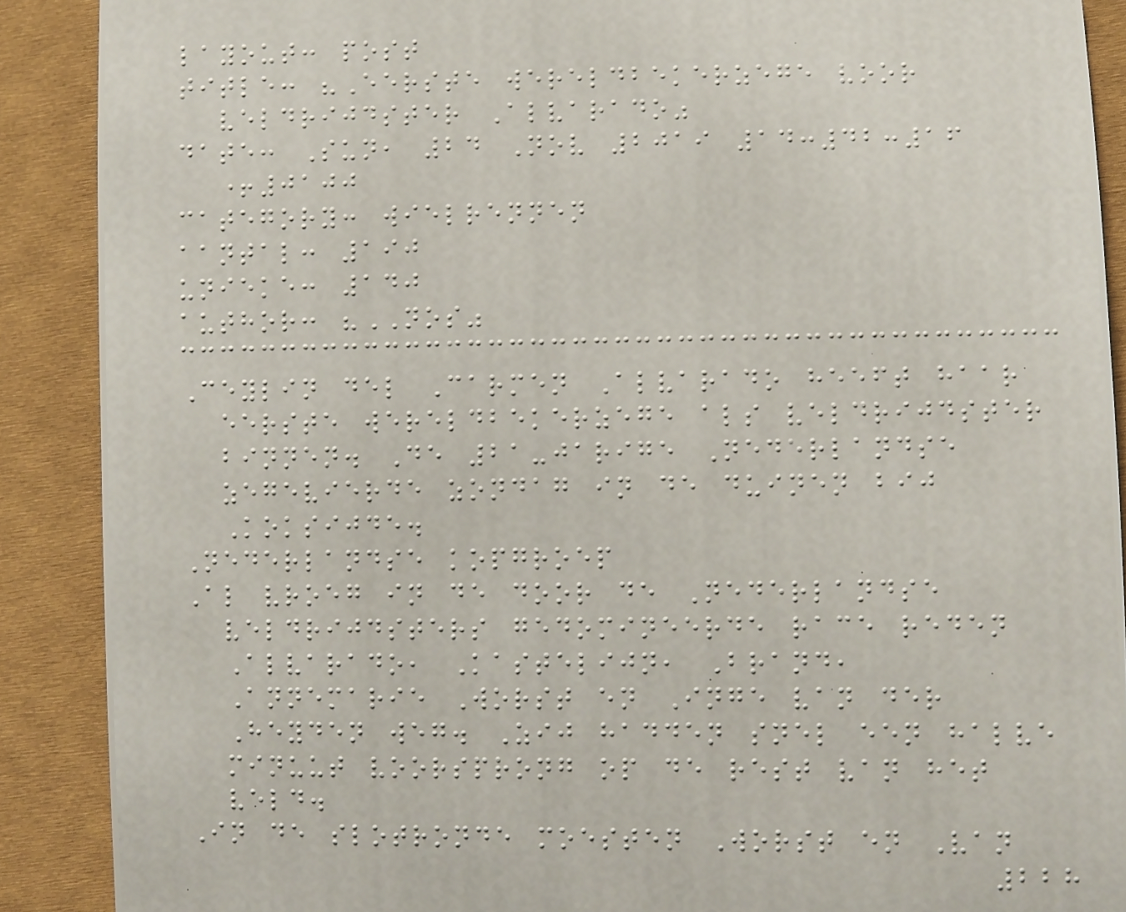layout: post
title: "Eerste wereldbekerzege voor
veldrijdster Alvarado"
date: Sun, 24 Nov 2019 14:42:16
+0100
category: wielrennen
aantal: 190
unieke: 140
author: "NOS"
Ceylin del Carmen Alvarado heeft haar
eerste wereldbekerzege als veldrijdster
binnen. De 21-jarige Nederlandse
zegevierde zondag in de duinen bij
Koksijde.
Nederlandse kopgroep
Al vroeg in de door de Nederlandse
veldrijdsters gedomineerde race reden
Alvarado, Kastelijn, Brand,
Annemarie Worst en Inge van der
Heyden weg. Zij hadden snel een halve
minuut voorsprong op de rest van het
veld.
In de slotronde moesten Worst en Van
228
